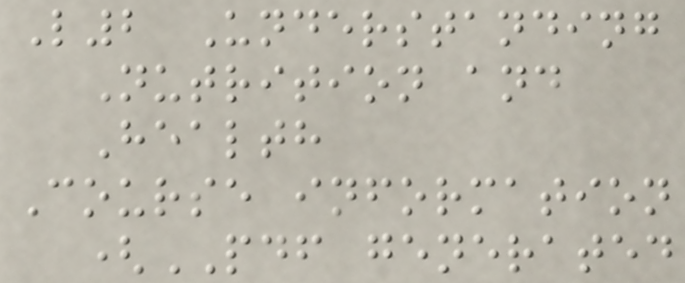L2 Understanding
Nutrition and
Health
Course information
(PDF generated
